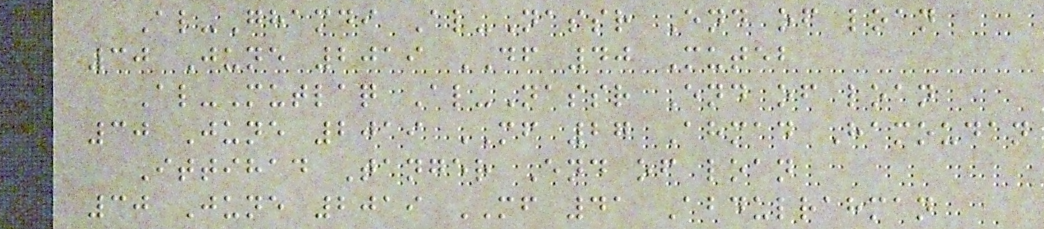Al-Ghamdi Al-Nassr End of loan
30 June 2019 DF 40 Muteb
Al-Mutlaq Al-Nassr End of loan
30 June 2019 MF 27 Ahmad Hamoudan
Ittihad Tanger End of loan
30 June 2019 MF 41 Abdulrahman
